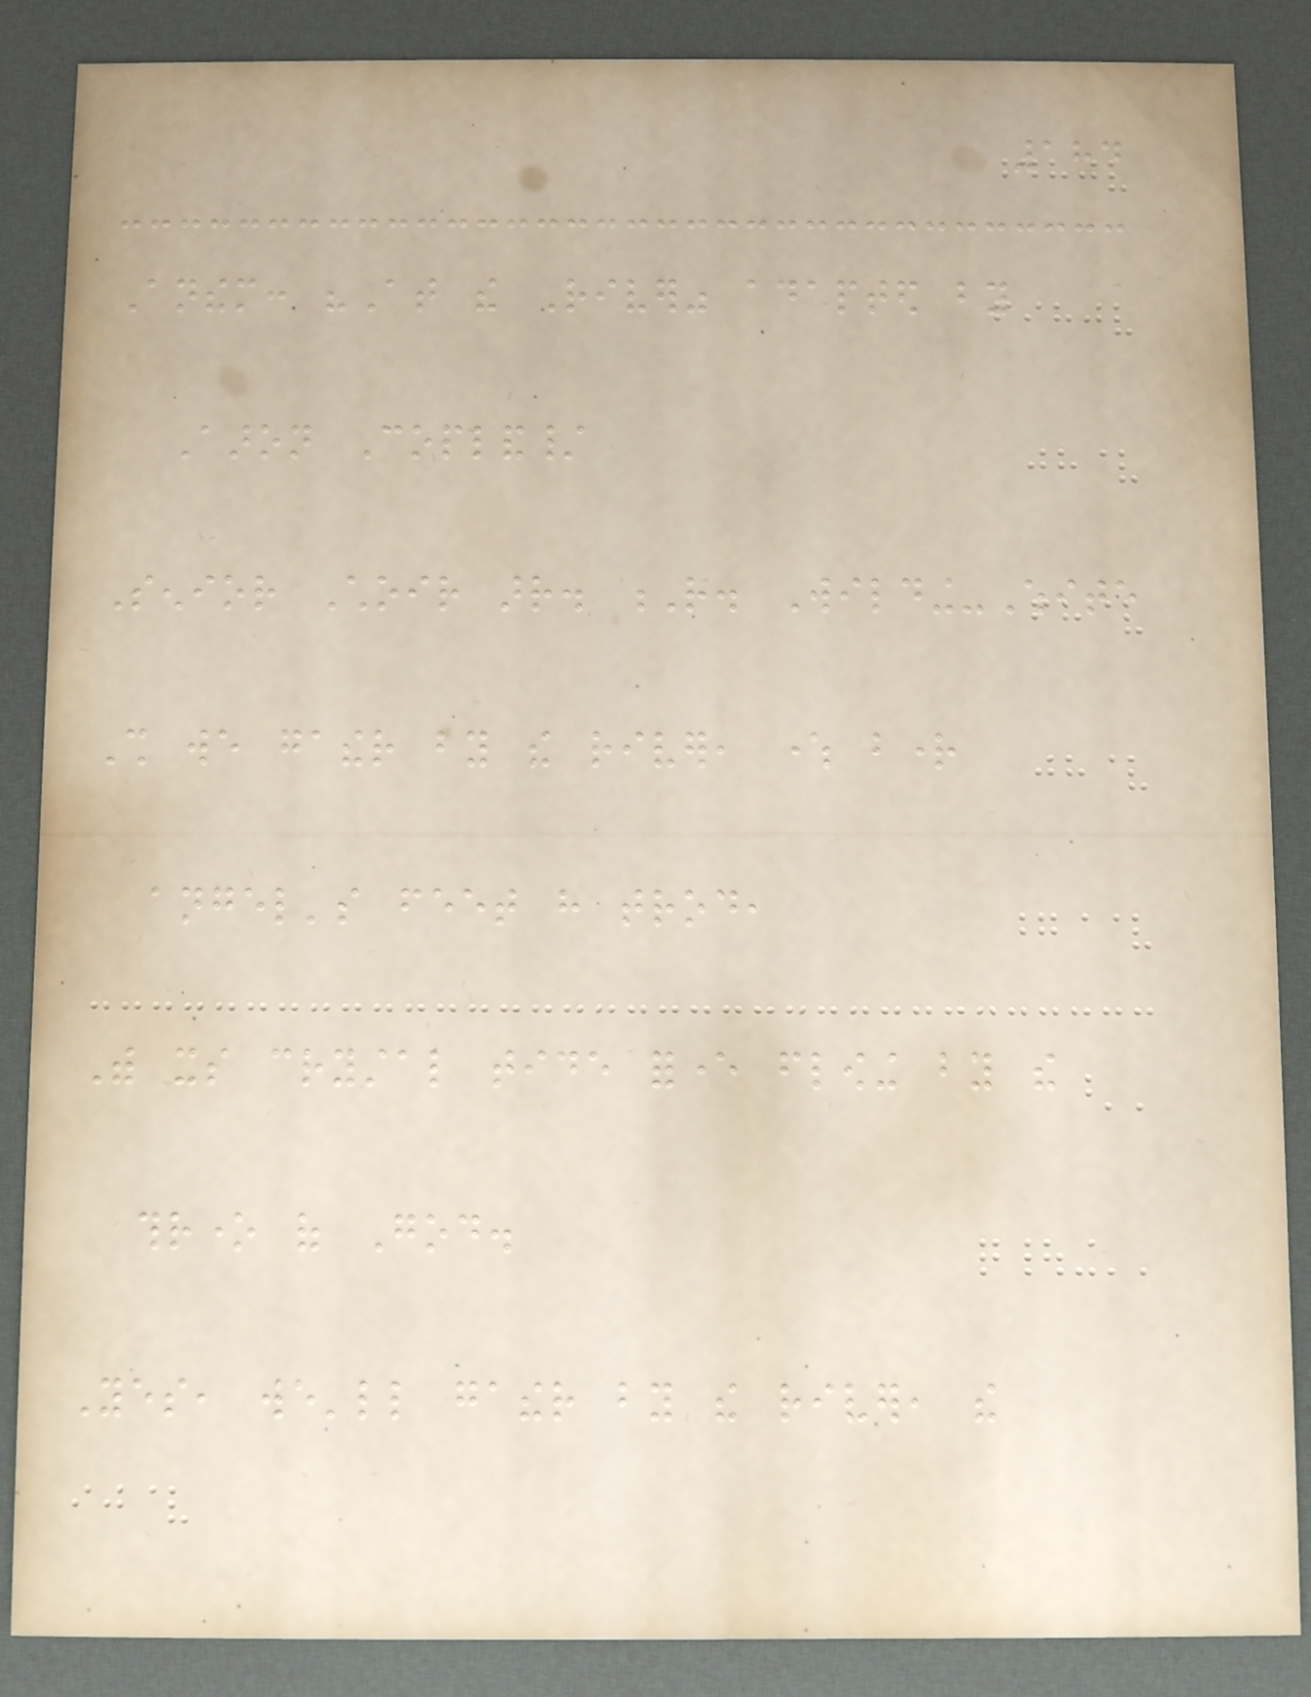184
Anthem: "At the River" adapted by
Aaron Copland/
Senior Choir arr. R. Wilding-White
Shall we gather by the river, where bright
angel's feet have trod,
With its crystal tide forever flowing by the
throne of God.
Yes, we'll gather by the river, the
